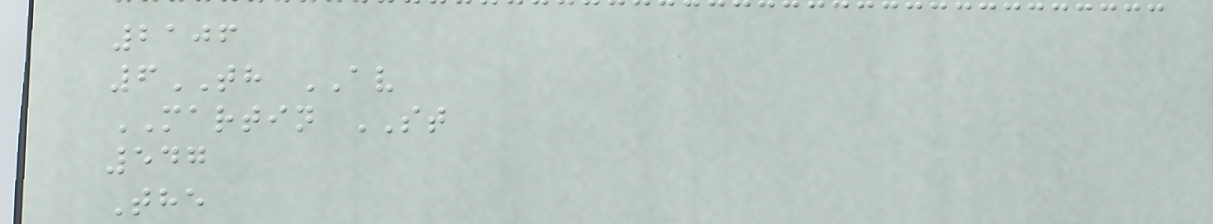2106
6TH AV
MARTIN ST
547
The
